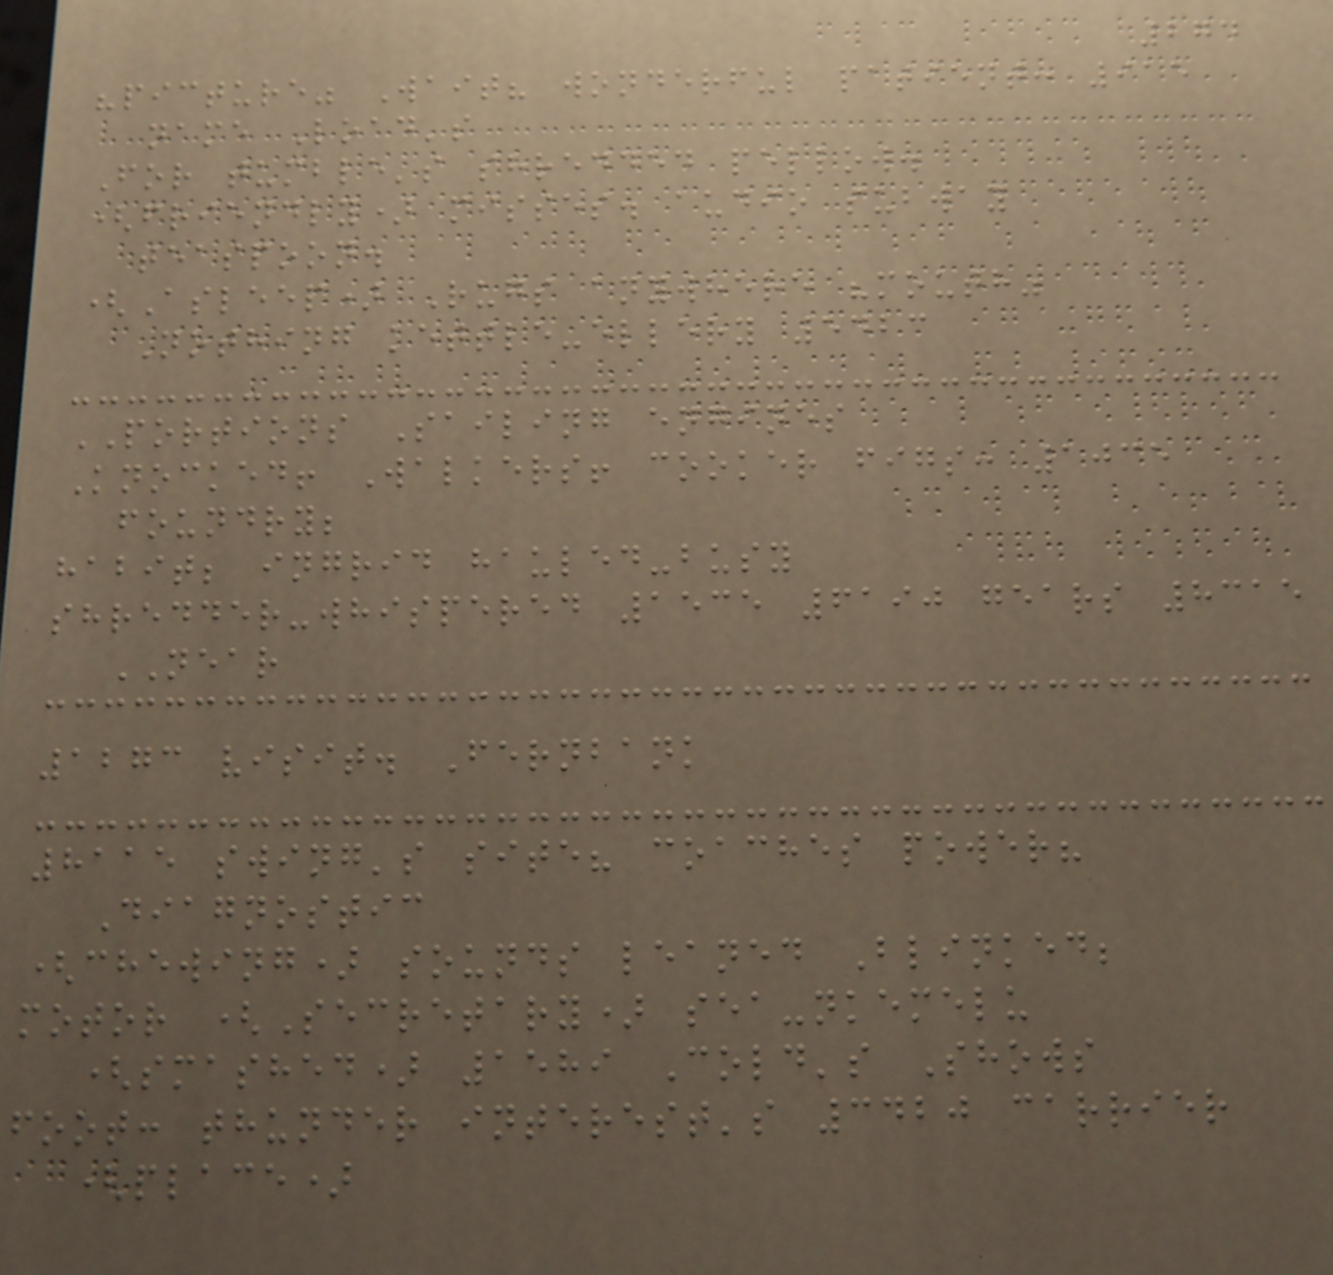274
"picture" Wait? wonderful patient: 915
name Load's
For tumble's shredded pellow.
(friendly) misses. audio subway
teaspoon.
(Asleep) Rugs anywhere "mouth"
Nothing kettle-ellery 5423
PORTIONS Sailing engines
Knocked! Walkers! cooker figs: 1035
foundry;
habit; ingrid hauled-busy
shredder-whispered 1535 6190 gears 8315
NEAR
1273 visit. Fernbank
8115 swing's site? coaches power?
Diagnostic
(chewing) sounds leaned Blinked;
motor (Secretary) sea-nkemelu
(smashed) 1589 Cold's Shows
foot: thunder interest's 3420 carrier
(place)
